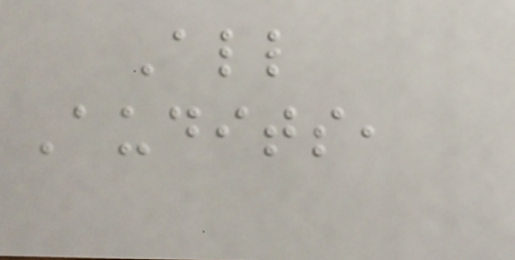All
Audits,
